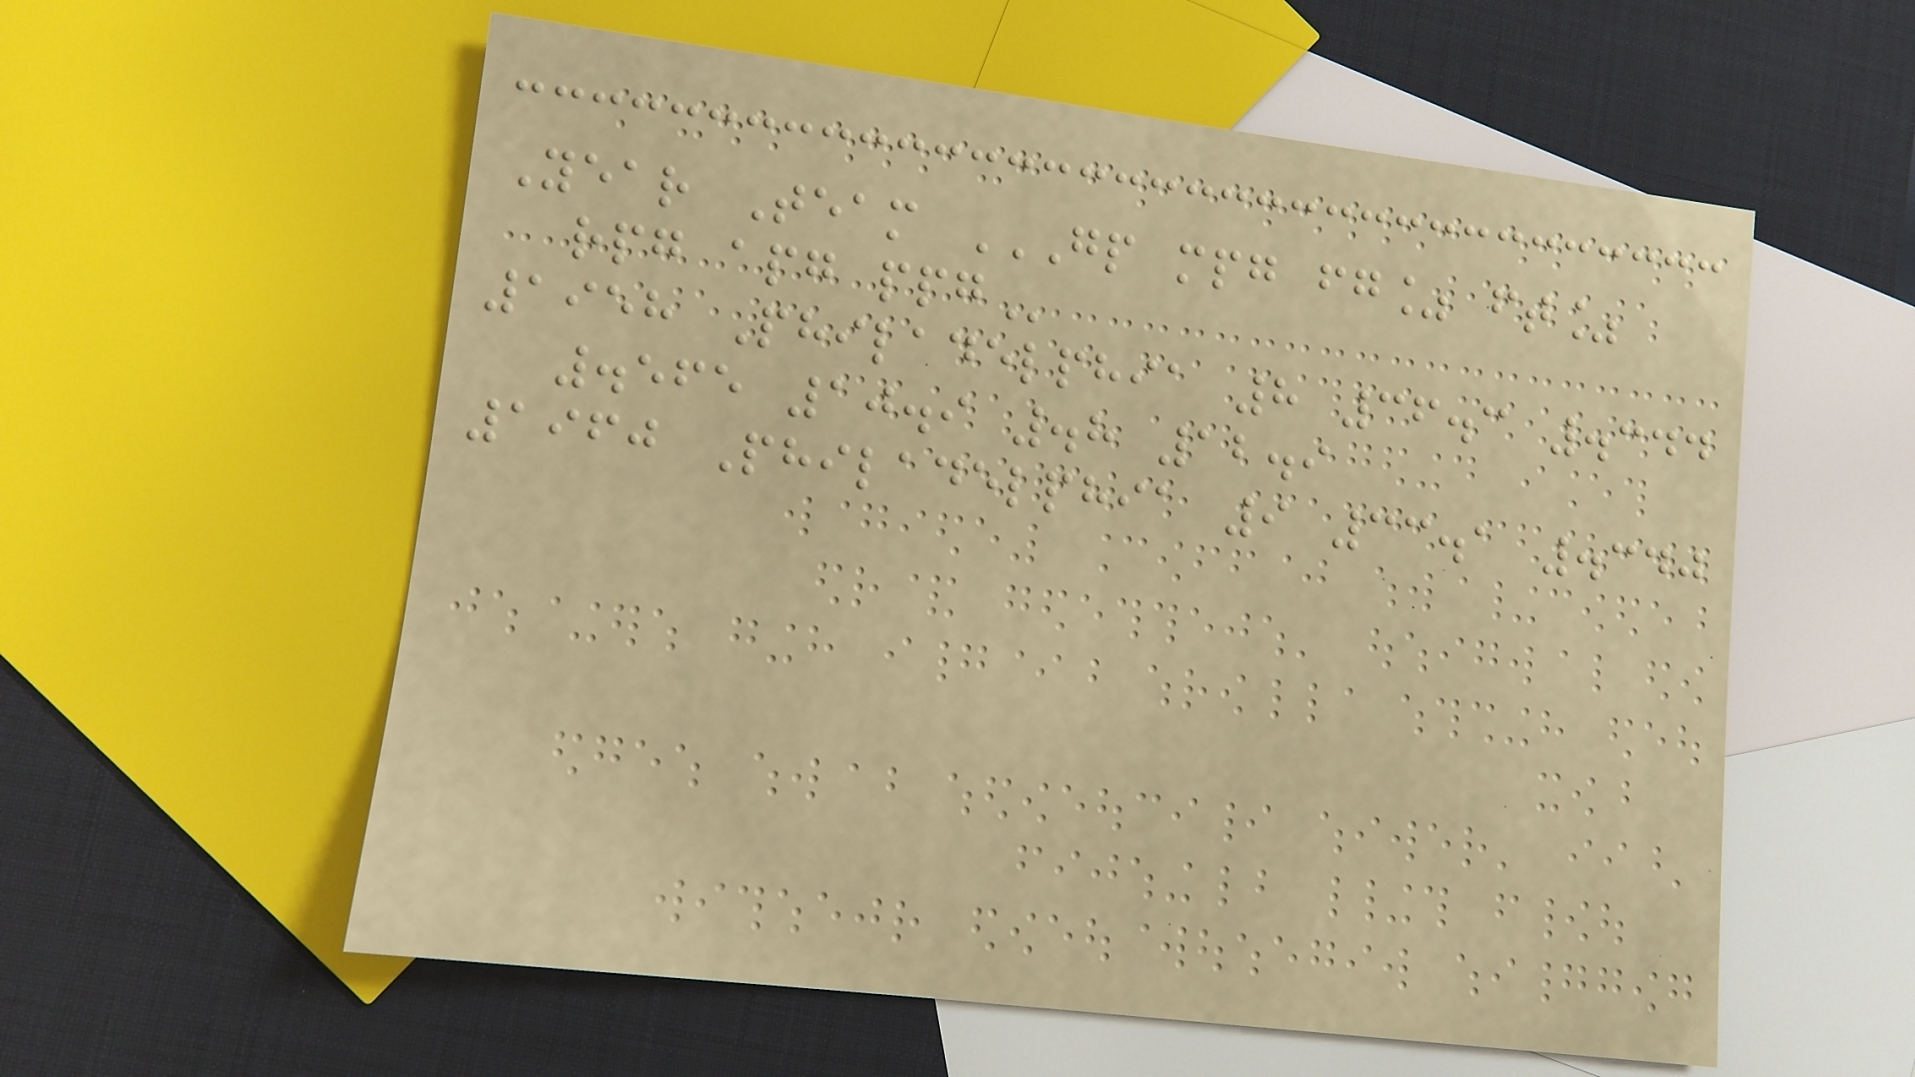Year Team GP MPG FG% FT%
RPG APG PPG
1958 Philadelphia 8 36.3 .344
.565 10.9 .8 12.9
1960 Philadelphia 9 33.1 .340
